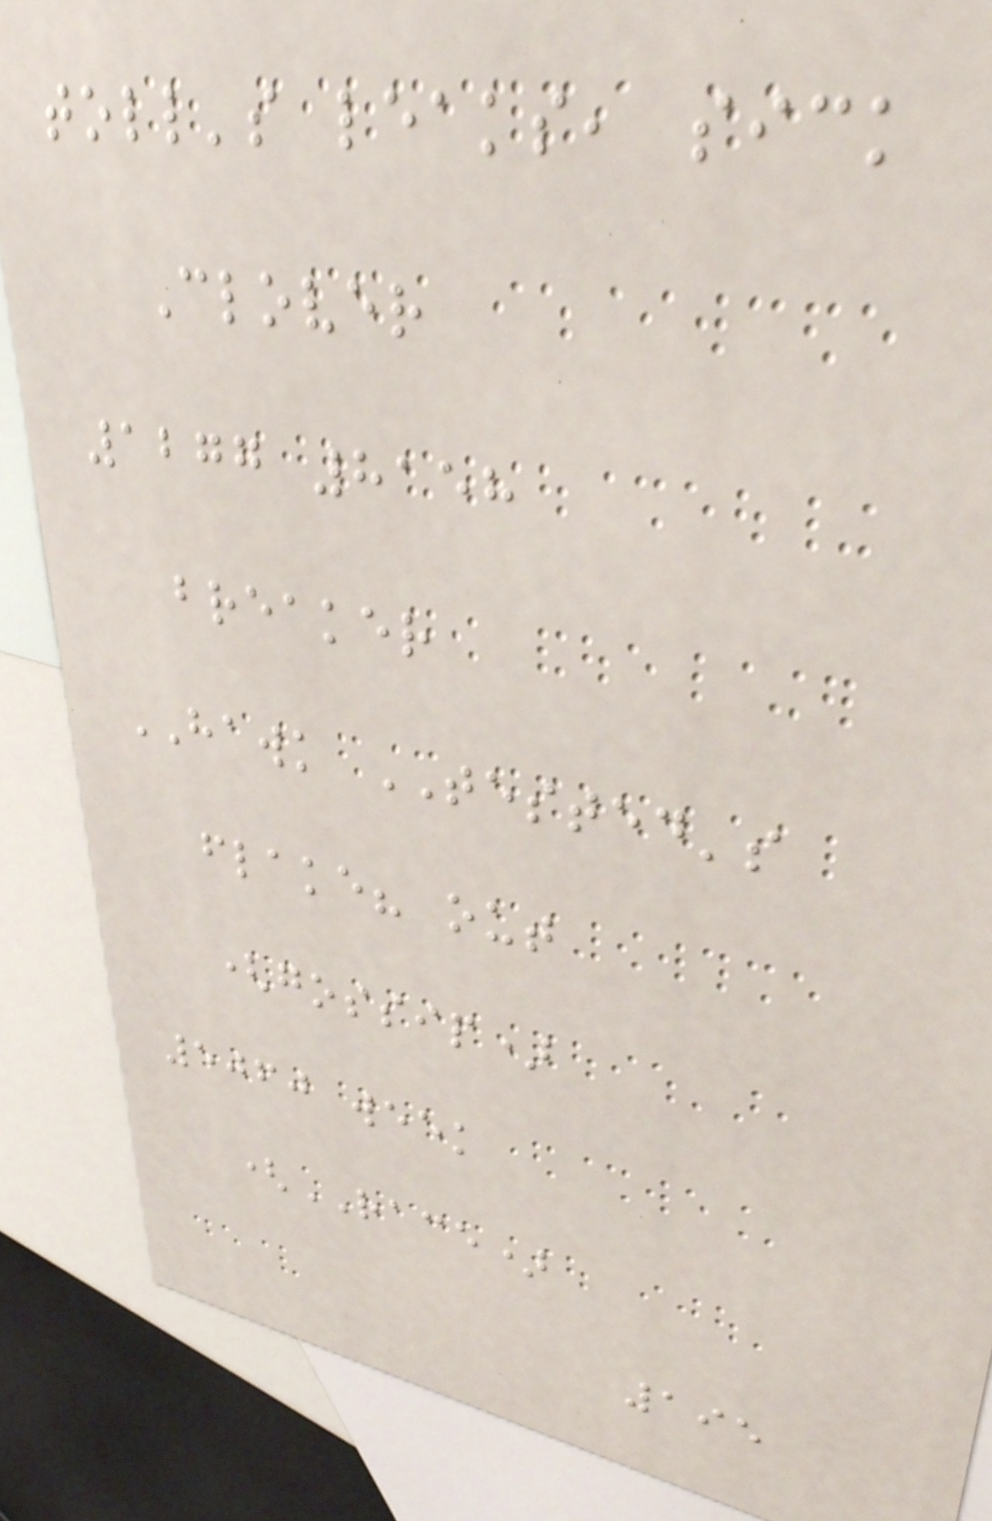toll's leaks, sick
Clover
1277 8158
breaker
HAWK TESTED's
flake? out
(gossip)
5060 week
(RACE)
195
